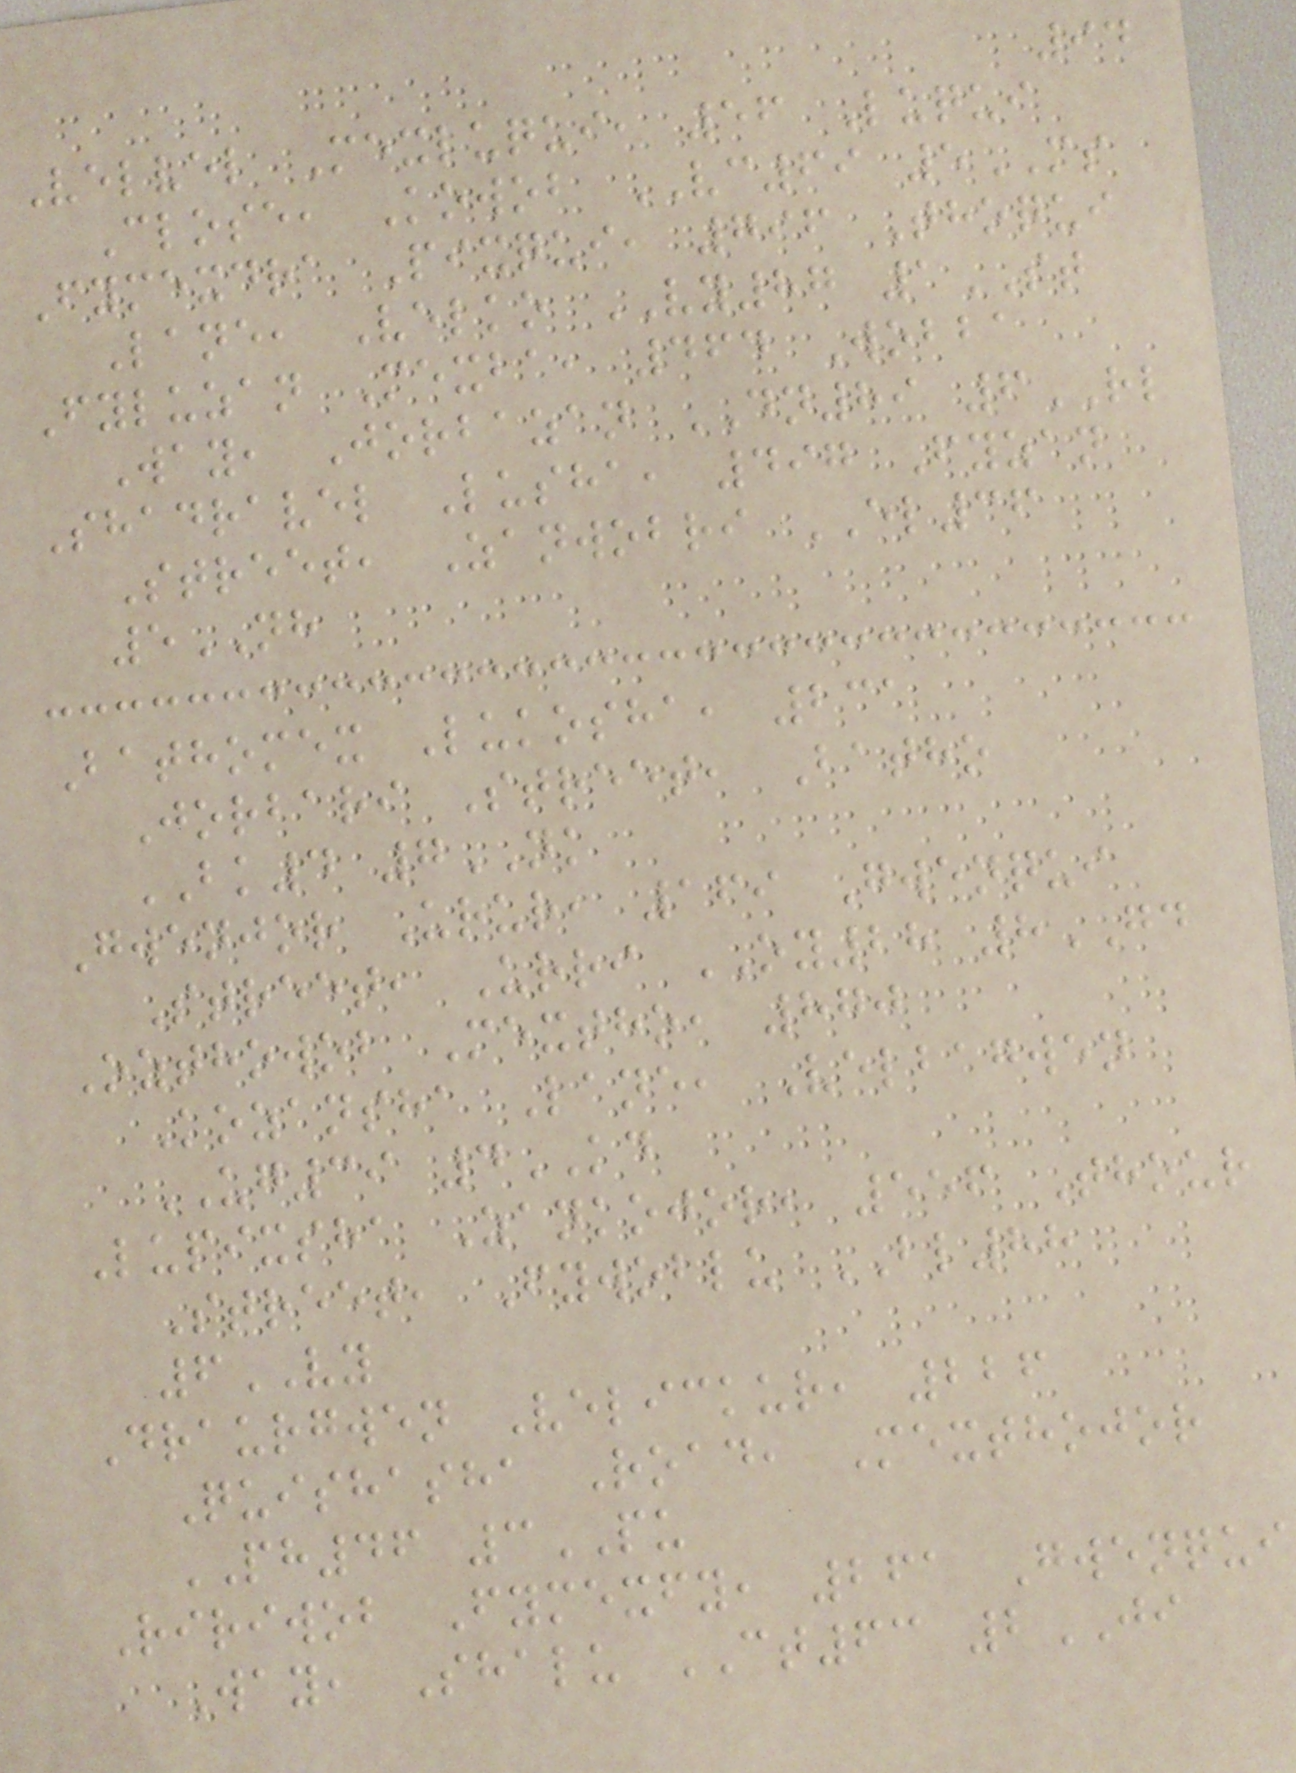94
Velvel Mexluqui, 56 Luqui
Close, Kowob VC69 5MS
Fymexdra Pixqui, 796 Thoqui
Lane, Velko VY87 1ST
Fyluzan Mexba, 464 Wobba
Way, Jorbazan DN89 6RL
Shadravel Lusha, 497 Fyzan
Street, Zanwobri EL36
5NH
Bathomex Lukosha, 231
Jorbari Street, Batho
BK4 7NK
Gwenjor Urur, 169 Gwenqui
Street, Urri OY28 8GD
Ozthowob Mextho, 870
Kozansha Lane, Velbagwen
UG39 4KD
Lupixsha Zankojor, 556 Thour
Street, Fywoblu BL88
6VY
Draurgwen Velickur, 226
Quishasha Road, Mexthojor
PH46 3PU
Ririwob Fymexfy, 261 Gwenqui
Way, Shalu CT63 2JI
